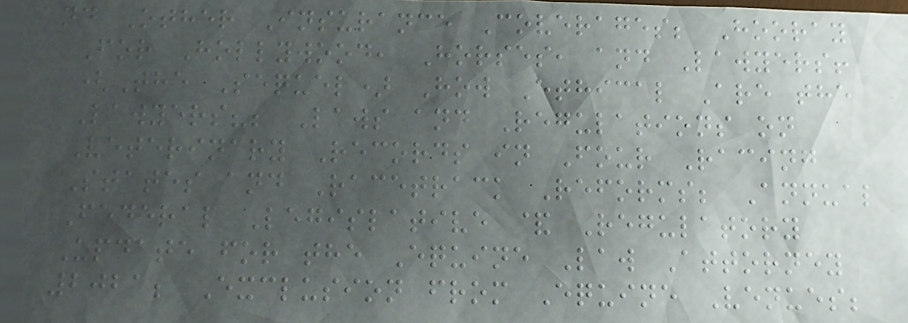and Other Insurance Coverages; Hooray
For Hollywood, Horses, and Lawyers!
(The Sequel) How Ethical Are the
Lawyers?; Laws and Regulations on
Veterinary Records in Four Racing
States and Racetrack Reforms; Annual
Federal Legislative & Regulatory
Update for the Equine Law Attorney
2021; Exclusion from Equine Venues;
